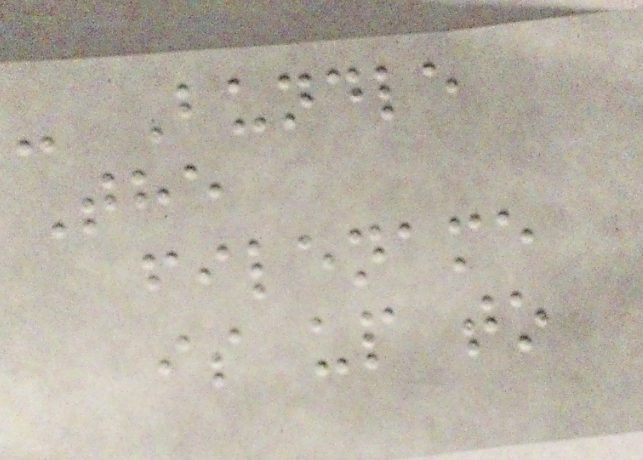- Bundle
The
filename
is up to
